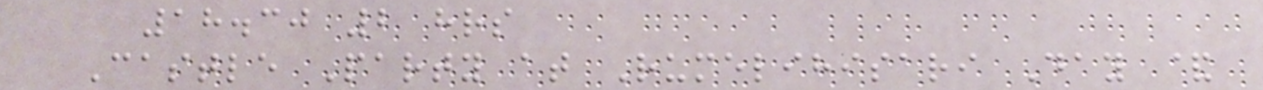18.30 2 hrs
Castle Party at Rumelihisari Day &
